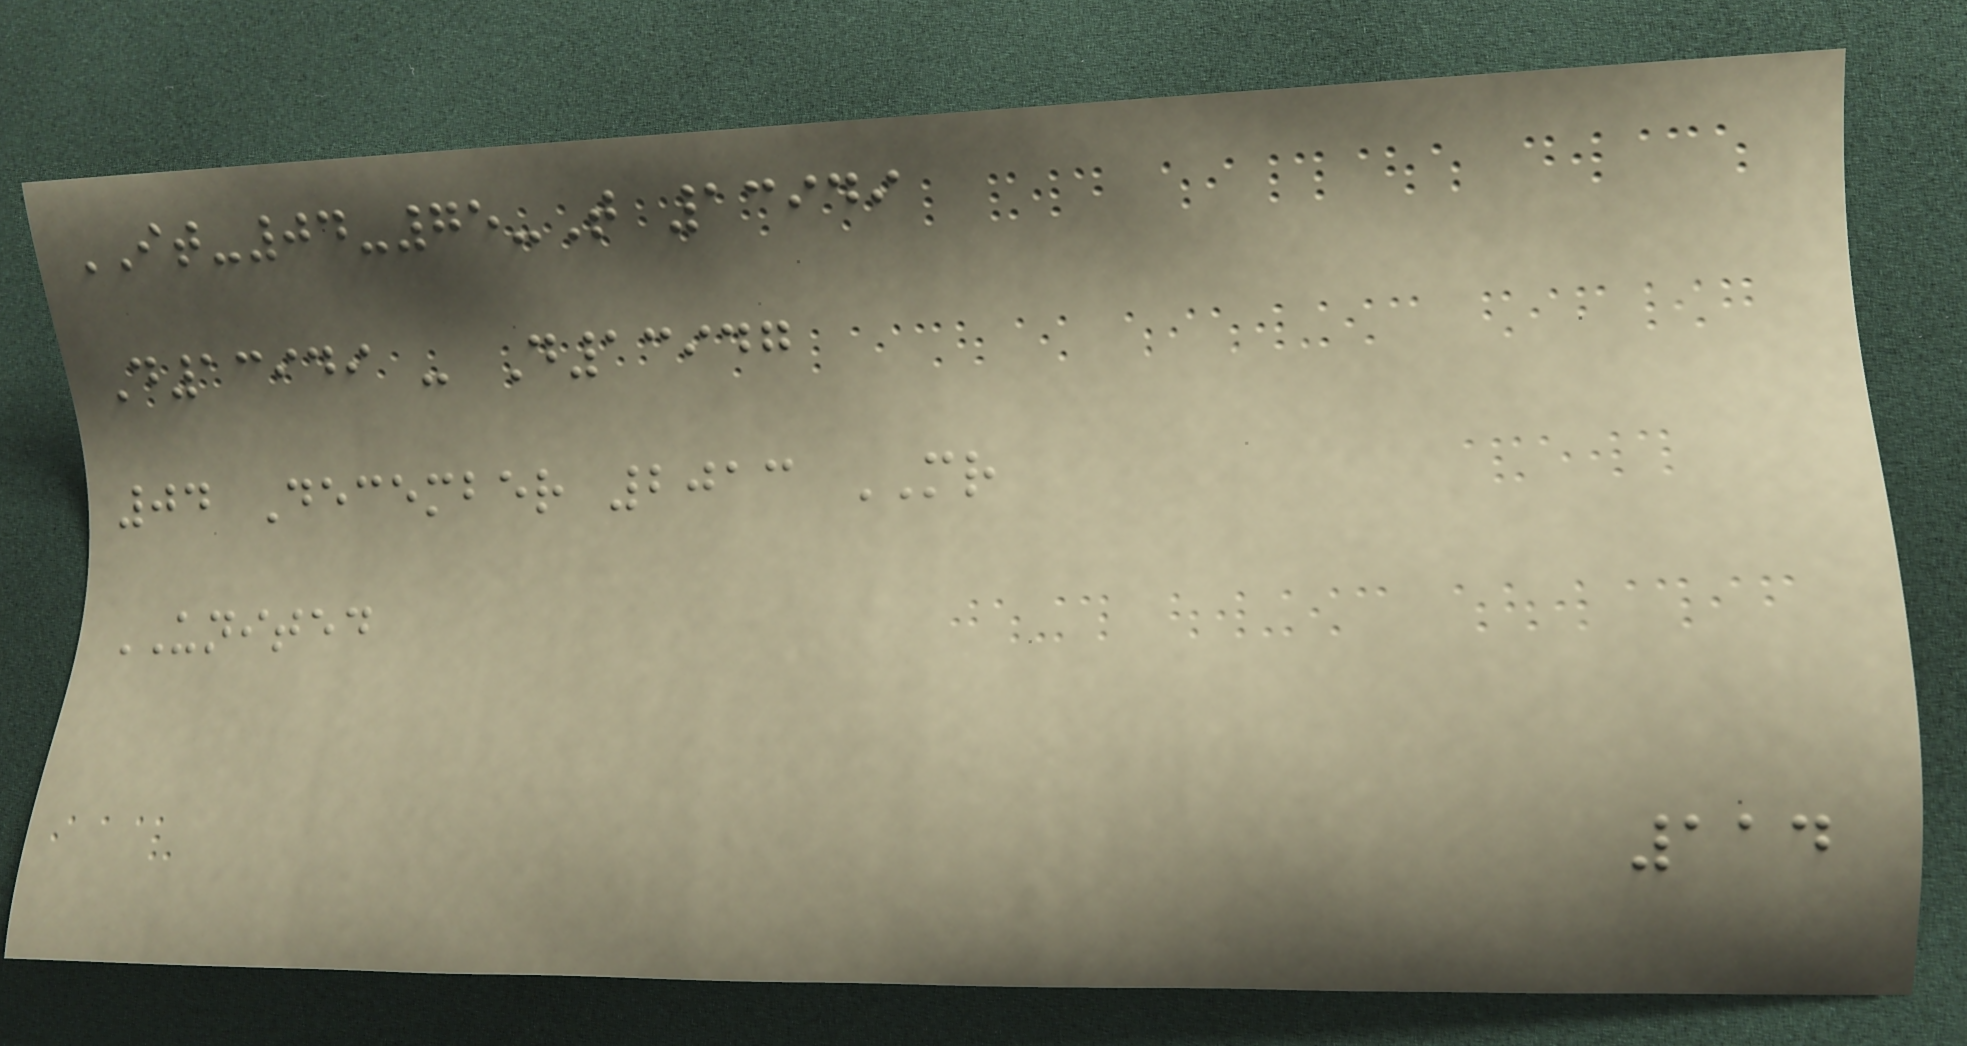IT-04-75-T 13949
D13949 - D13947
04 December 2013 MR
UNITED
114
